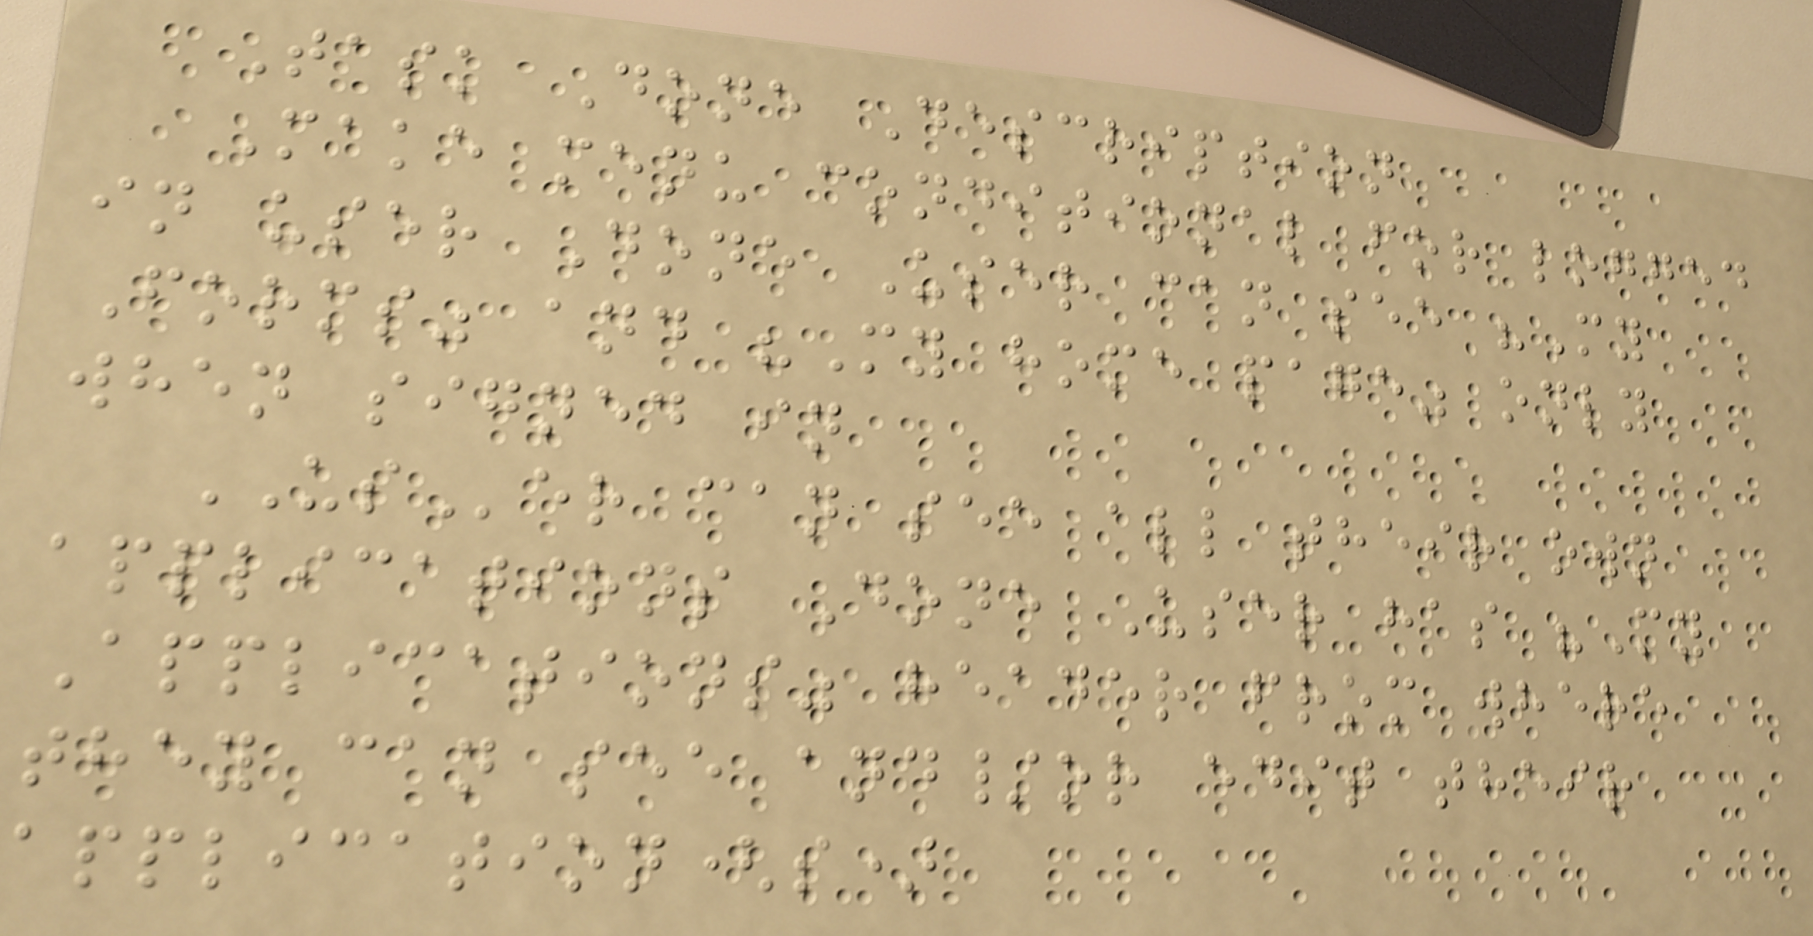Task Done Description
Make menu conditional for logged
in user Done User can see "My
Forms" and "My home page" only
when signed in
USer can see all their own
applications Done User has "My
Applications" header from where
they can see and/or edit their
application(s)
